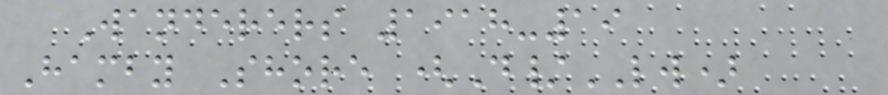Wanderers 1918-19
Hamby Shore (D/LW)
